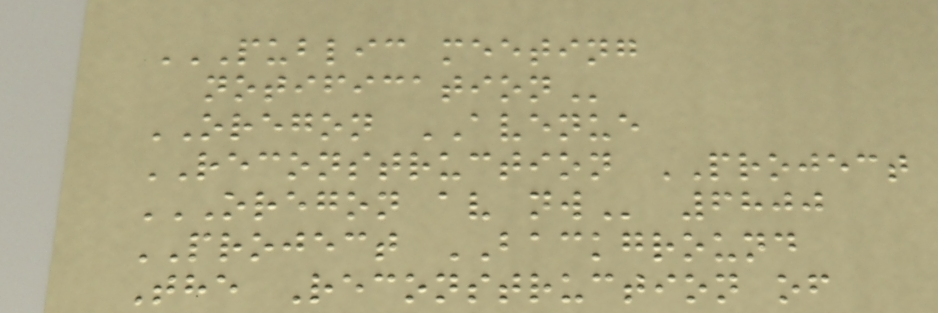PUBLIC MEETING
NOTIFICATION
OREGON AVENUE
RECONSTRUCTION PROJECT
OREGON AV NW 6800
PROJECT BACKGROUND
The Reconstruction of
